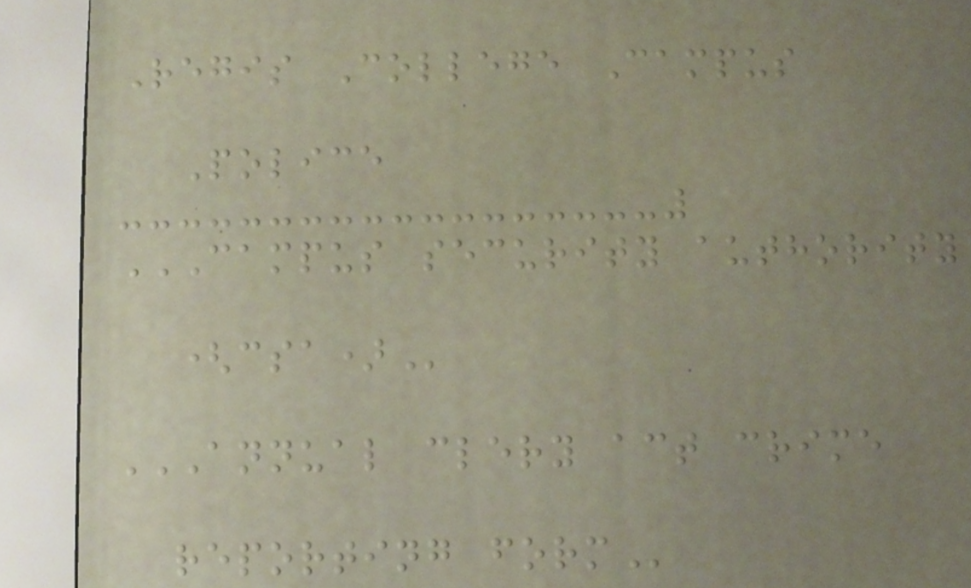Regis College Campus
Police
CAMPUS SECURITY AUTHORITY
(CSA)
ANNUAL CLERY ACT CRIME
REPORTING FORM
